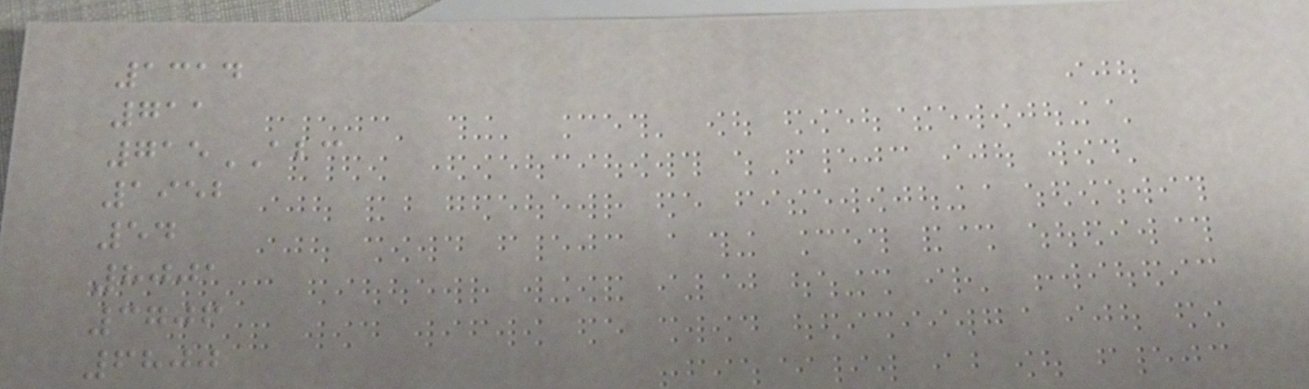1314
711
715ABC
1952
54
8001
3706
6800
